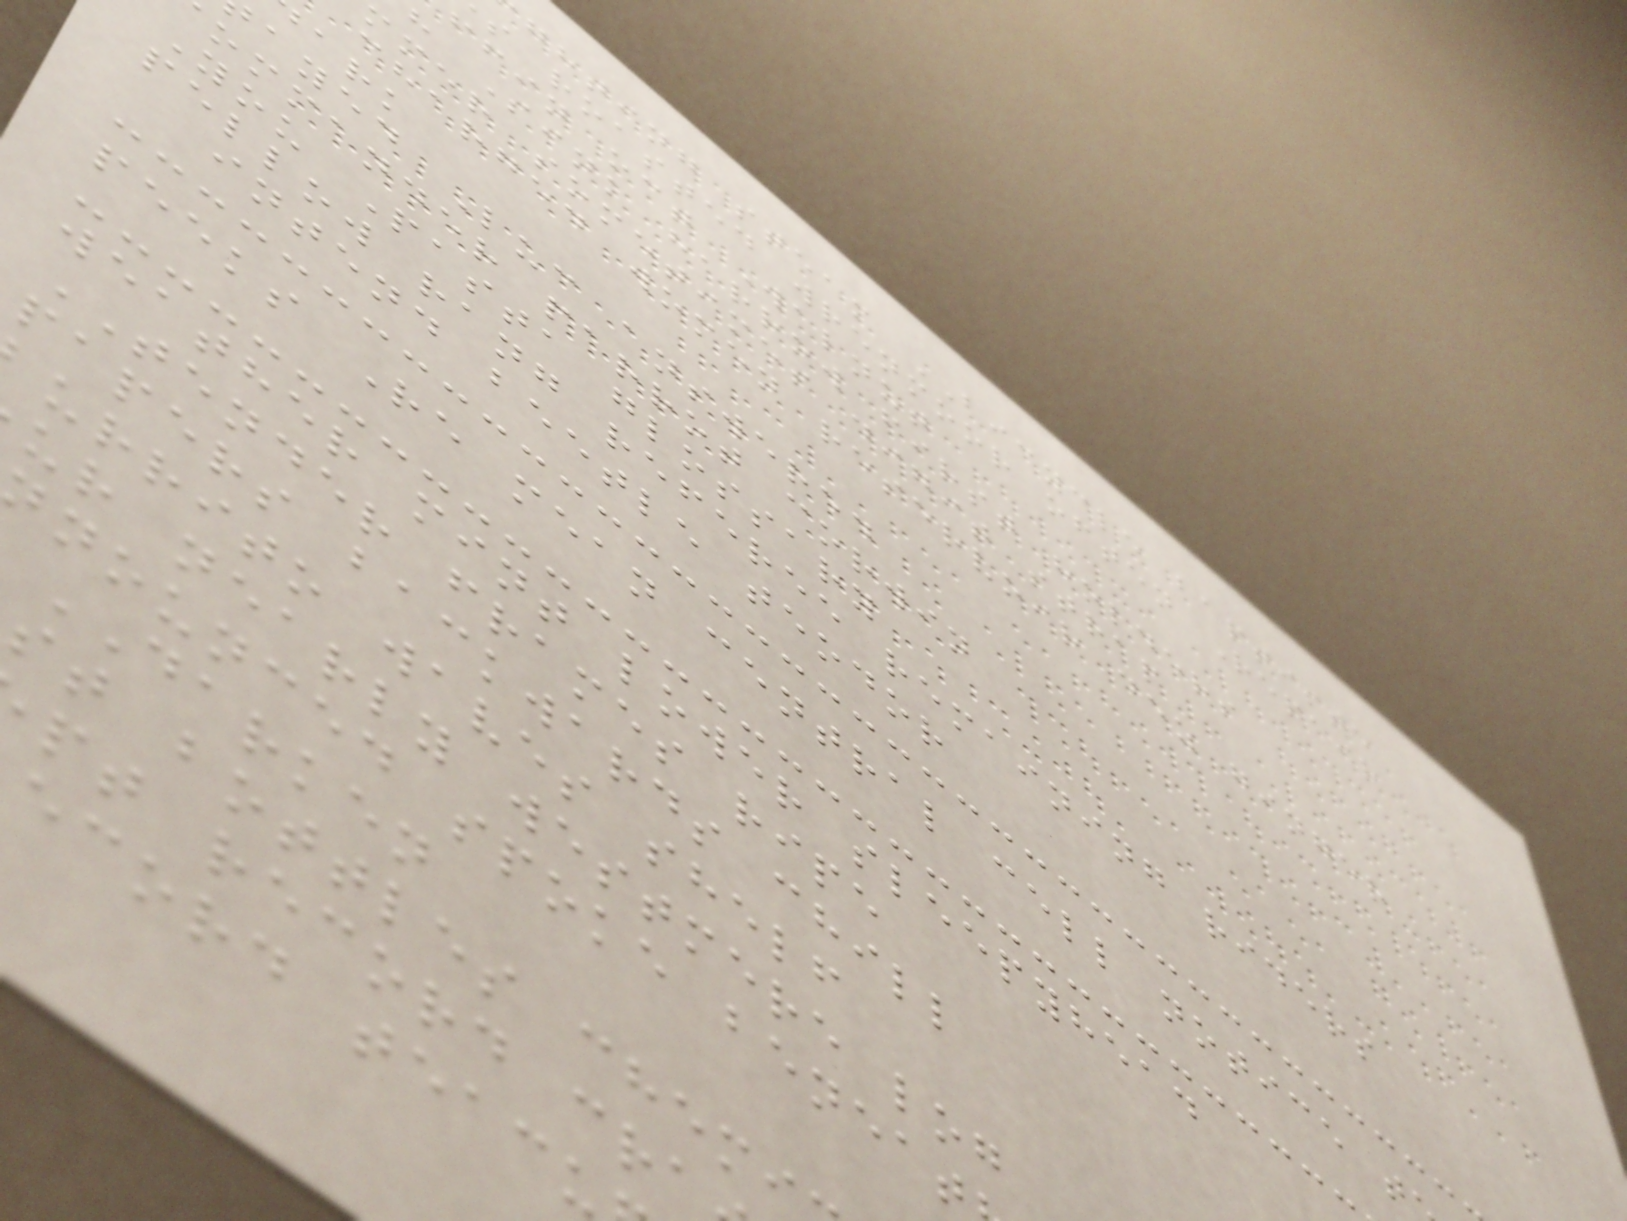ghting steam BICYCLE baptiste
s roasted wrenmoor often Repair
ffin oct Walnut
h Sink harrow first holders
mmer sometimes digit strap
charged women reservoir dez ginger
ayed Luc answered
ommander parrot corwin
You Pasta glossary
pellow rang referee remaining riders
intend beetle teodor
peeks Re mean central cell notice t
weather mint lower sleepyhead
TENDER frames ripe
papers backwards chill
urrito waves shelf
ur nearly westmere log
nounced spoke beneat
DARKEN
st bottles chemi
pt record cra
ecord teacu
